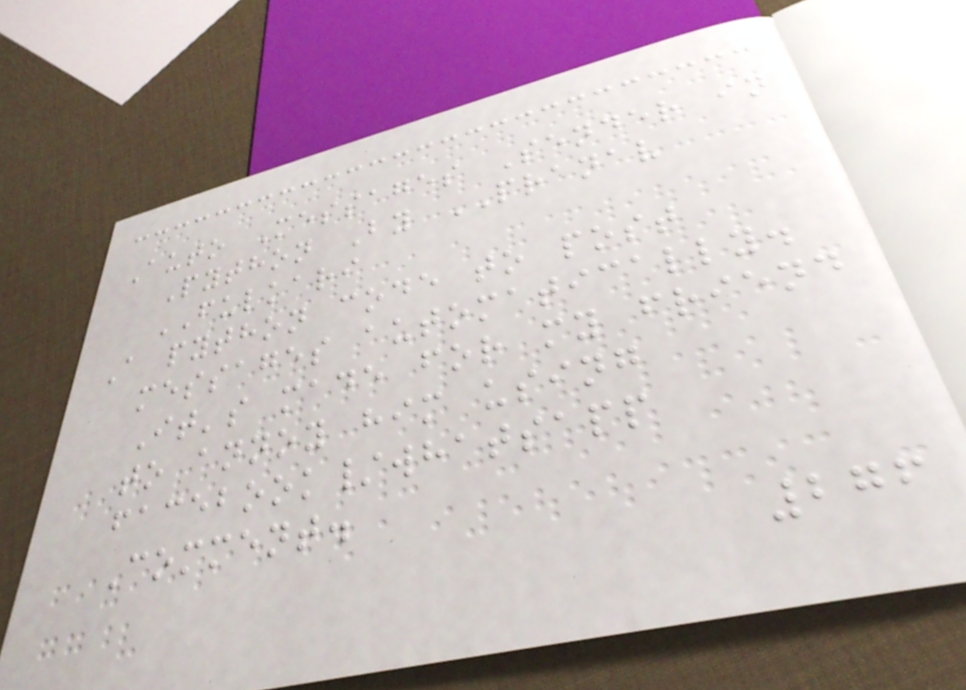Auto Messages Sender in
Python By PRANAV
FULKARI
A python code to post
messages automatically.
It's made for my friend
to annoy him using
facebook/whatsapp
Comment.
276
